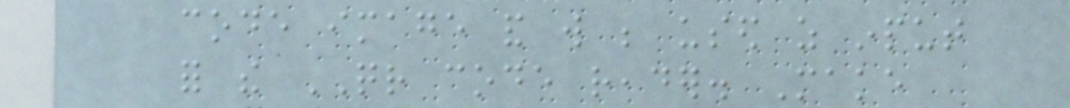code image and will be used as input
for the QR code reader. Make
